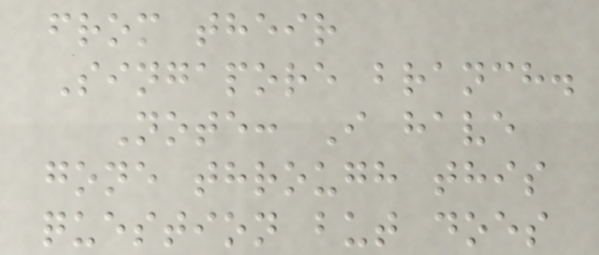from their
Singapore branch.
Note: I have
gone through this
question but does
